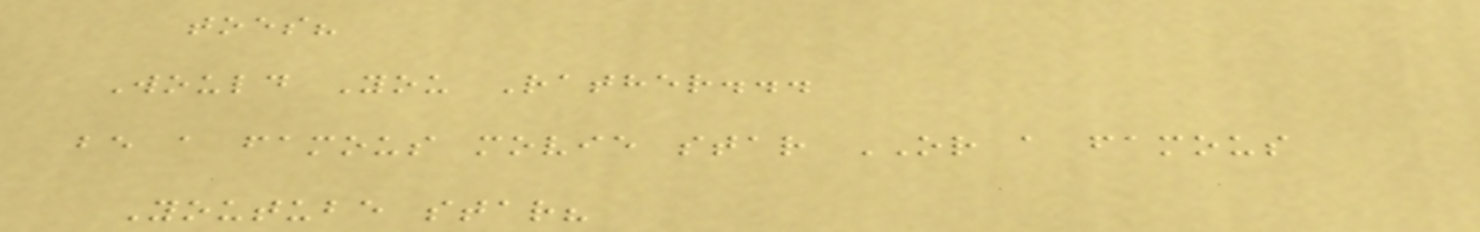toes?
Would You Rather...
be a famous movie star OR a famous
Youtube star?
